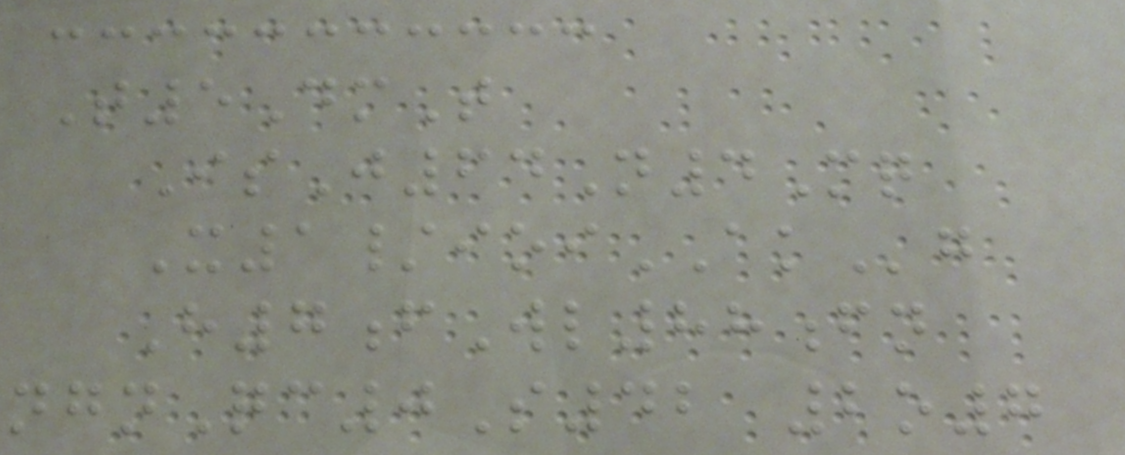T5DmT
IsJ64N4Mq
X1/ioiAKg
H7fWl88fn
ngnQc0S42 2o7
